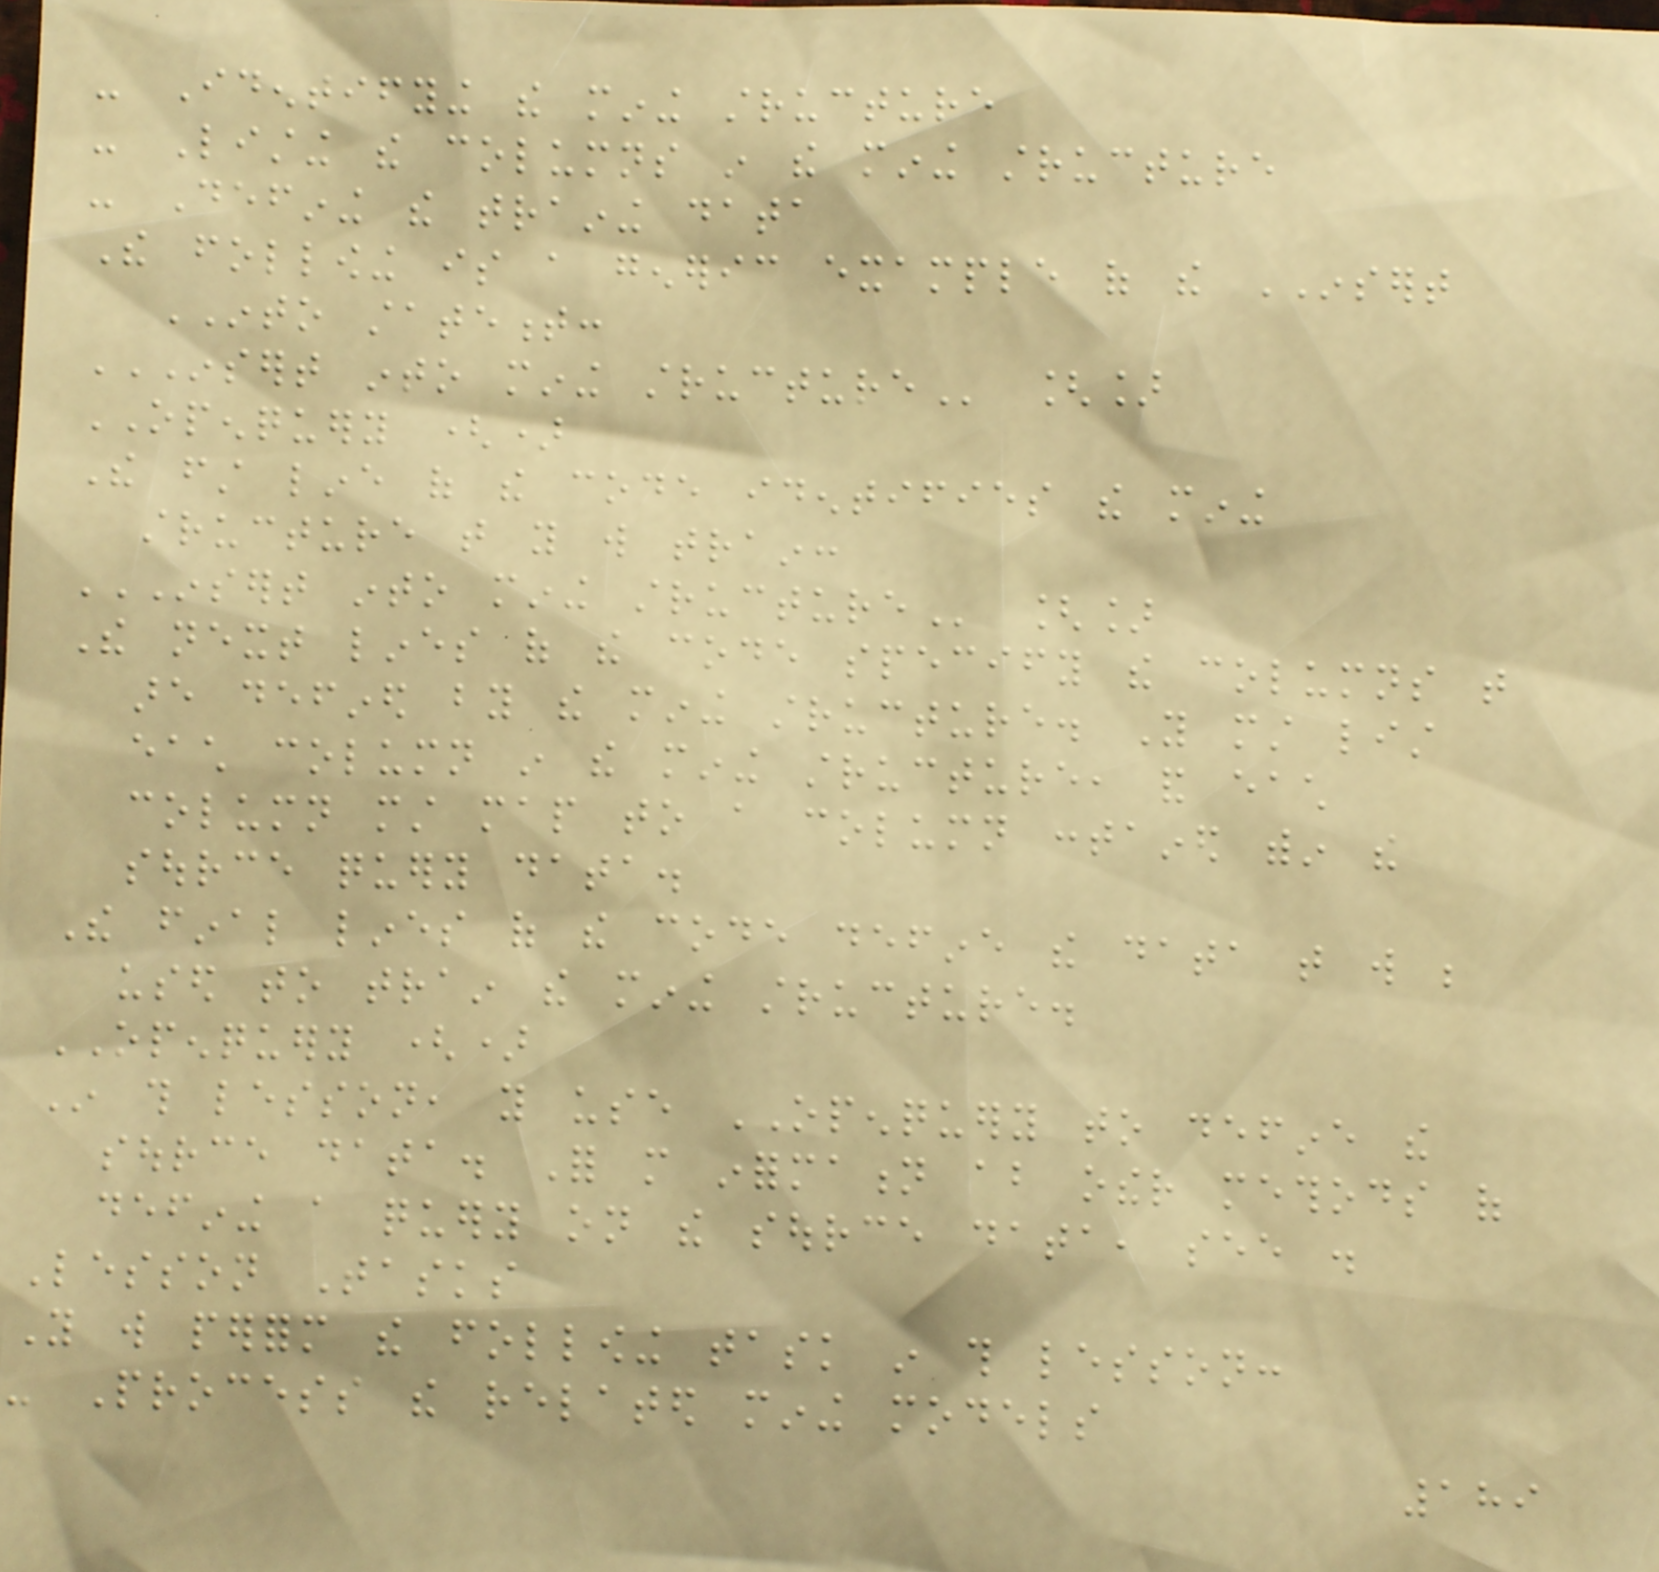- Identifying the mining structure
- Listing the columns in the mining structure
- Defining the training data
The following is a generic example of the INSERT
INTO statement:
INSERT INTO MINING STRUCTURE []
OPENQUERY ()
The first line of the code identifies the mining
structure that you will train:
INSERT INTO MINING STRUCTURE []
The next lines of the code specify the columns that
are defined by the mining structure. You must list
each column in the mining structure, and each
column must map to a column contained within the
source query data.
The final lines of the code define the data that will be
used to train the mining structure.
OPENQUERY ()
In this lesson, you use OPENQUERY to define the
source data. For more information about other methods of
defining a query on the source data, see .
Lesson Tasks
You will perform the following task in this lesson:
- Process the related mining models
189
